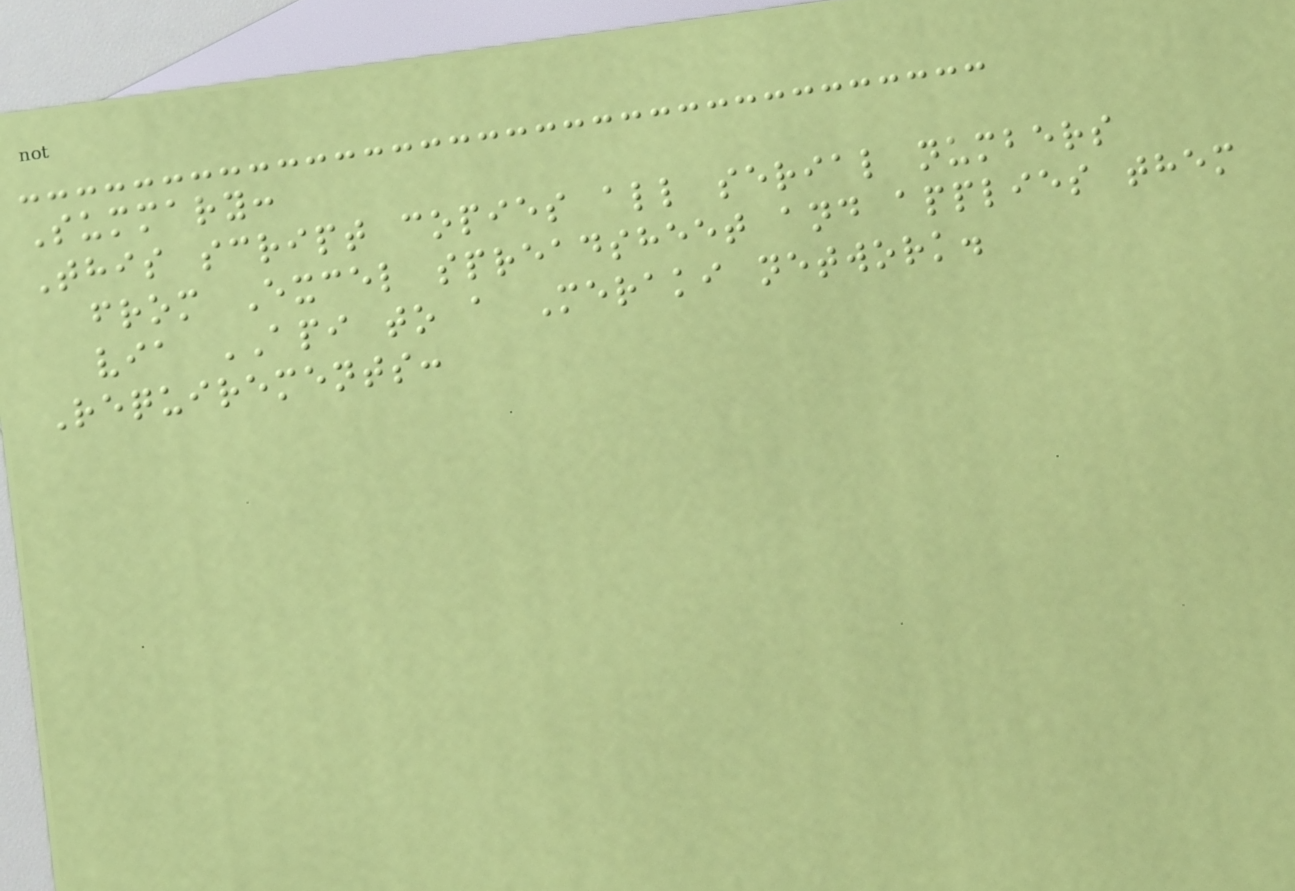Summary:
This script copies all serial numbers
from Excel spreadsheet and applies them
via API to a Meraki network.
Requirements:
